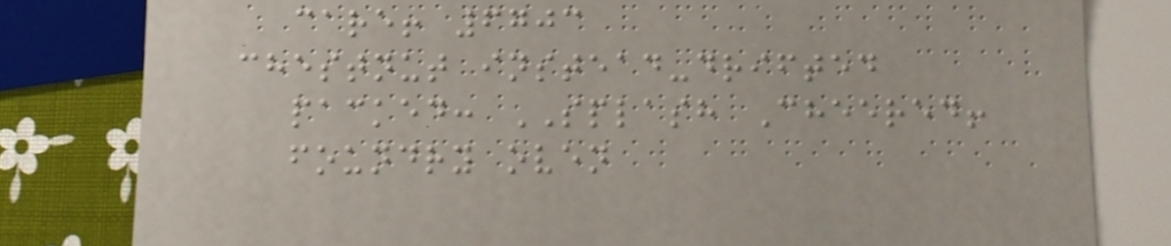care! 6703
chestnut instead-drifted
packed: SPLASH Cheered!
foundry oven
